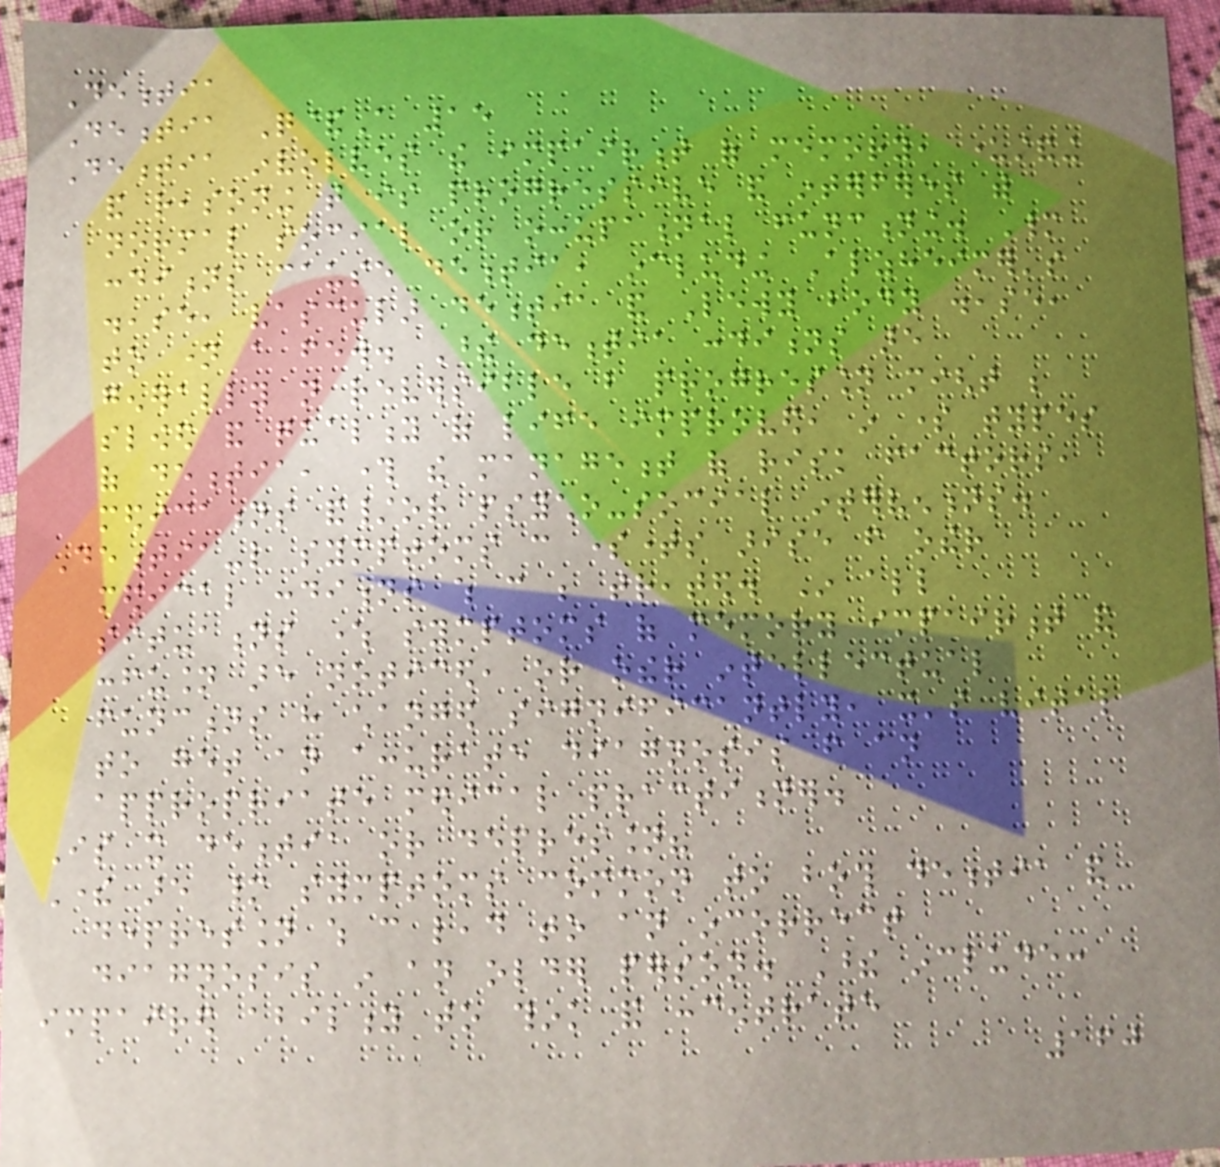Dementia
Dementia Q&A 15
Dementia involves the impairment of memory, understanding
and reasoning that is progressive and interferes with
normal social or occupational functioning. Many
conditions cause dementia, including Alzheimer's
disease, vascular dementia and Lewy body disease,
to name a few. These dementia conditions are
generally not reversible but progression might be
slowed and quality of life improved, in some types
of dementia, through the management of risk factors,
medications and/or psycho-social interventions.
Dementia-like symptoms can sometimes arise from other
medical conditions which can be treated. In all
situations where symptoms of memory impairment and
confusion are noticed, or other intellectual
functions have changed significantly, it's vital
to get an accurate diagnosis from an
appropriate medical practitioner.
Is it dementia or depression?
There are many symptoms common to both dementia and
depression which can lead to an incorrect
diagnosis in an older person. These include:
impaired ability to think and concentrate
160
